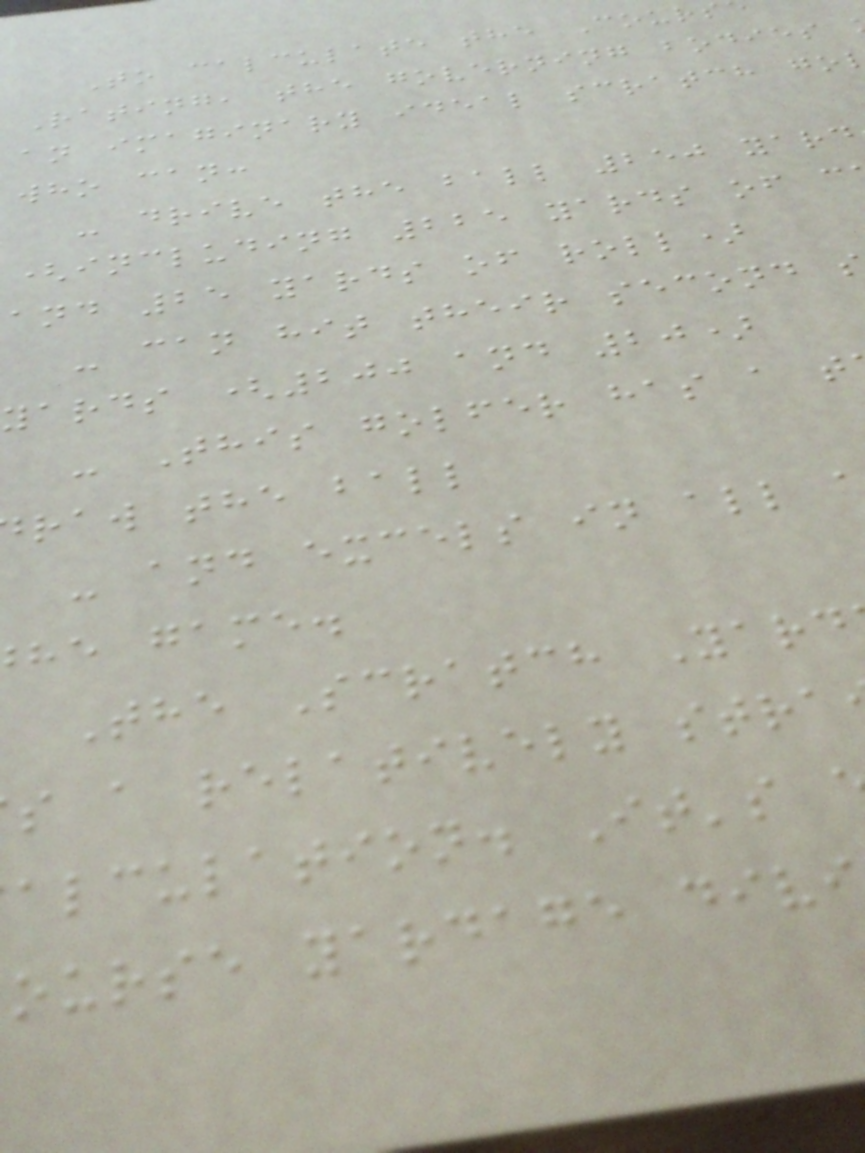To calculate the Cours
Rating, the governing bodies
an imaginary ideal scratch go
who can:
- drive the ball 250 yard
(including 225 yards of c
and 25 yards of roll)
- can hit their second
yards (200 and 20)
- This golfer has a t
raw the ball
- and excels in all
he game.
The Scratch Yard
s a relatively stra
alculation. It's
ourse yardage divi
